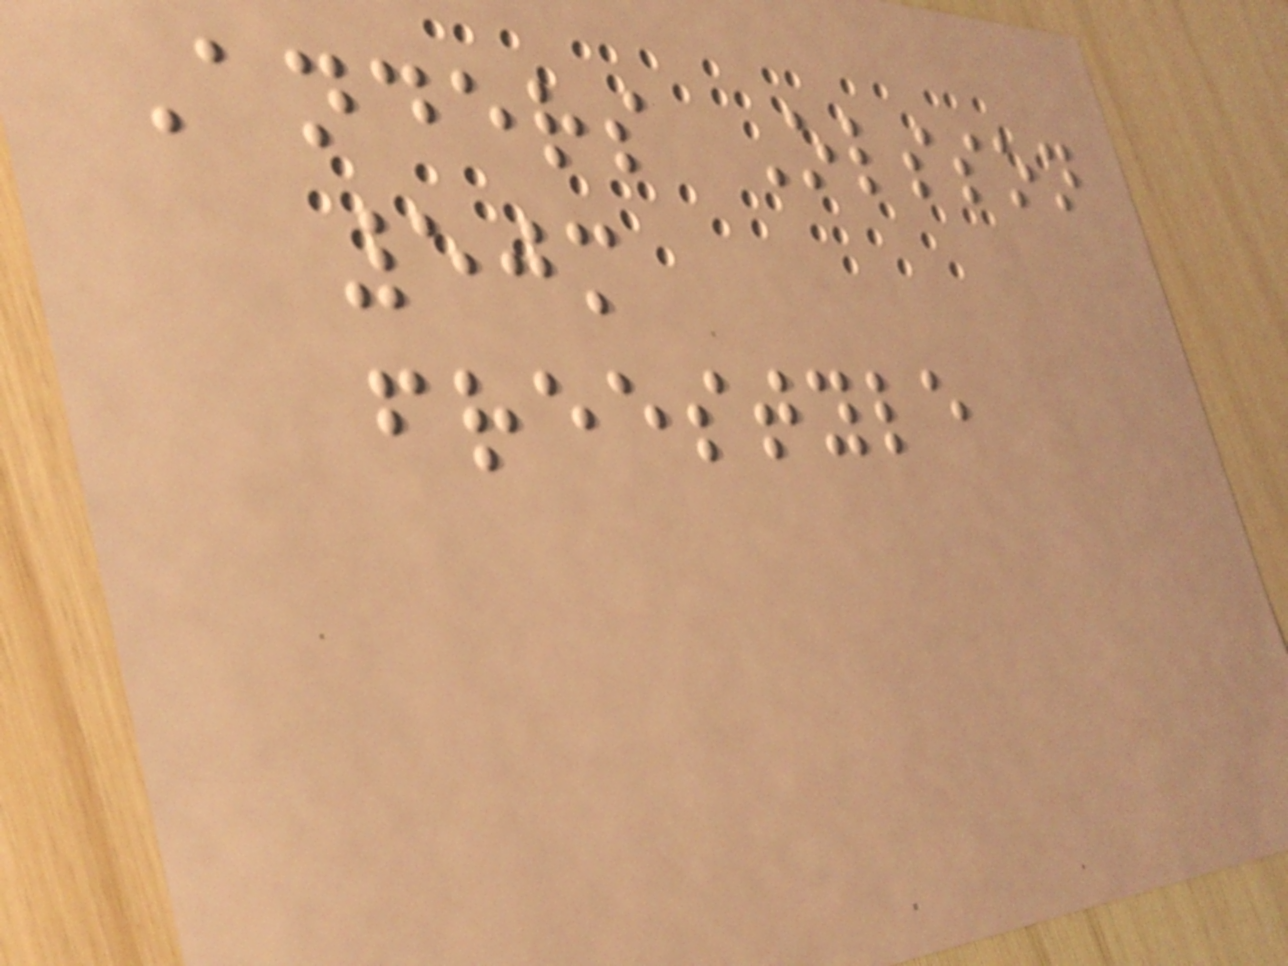Anders Olsson
50m
freestyle
